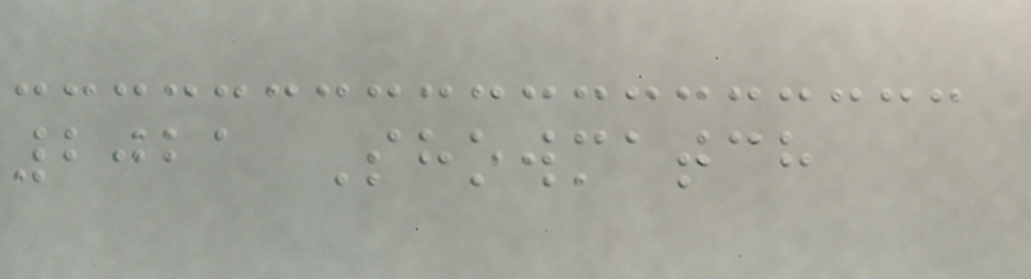2021 Showmatch
